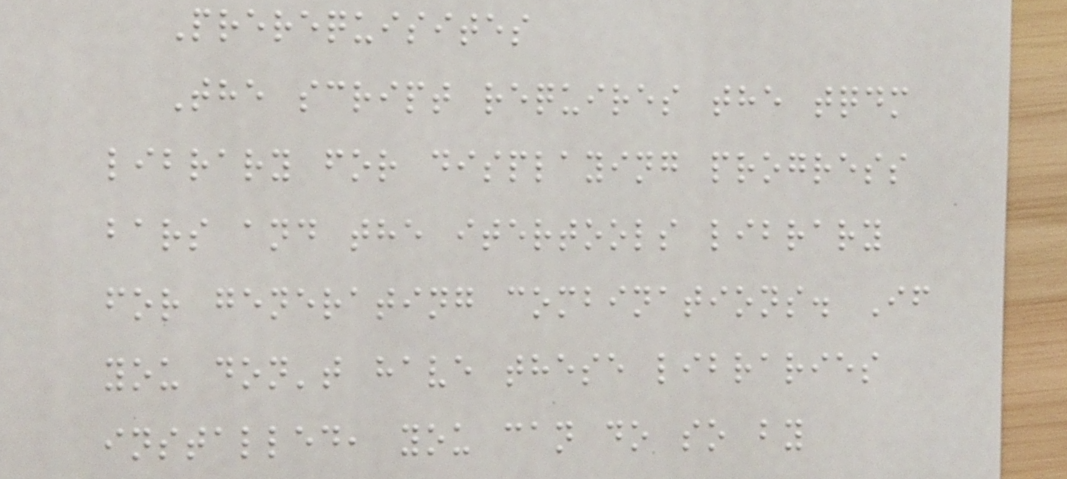Prerequisites
The script requires the tqdm
library for displaying progress
bars and the itertools library
for generating combinations. If
you don't have these libraries
installed, you can do so by
